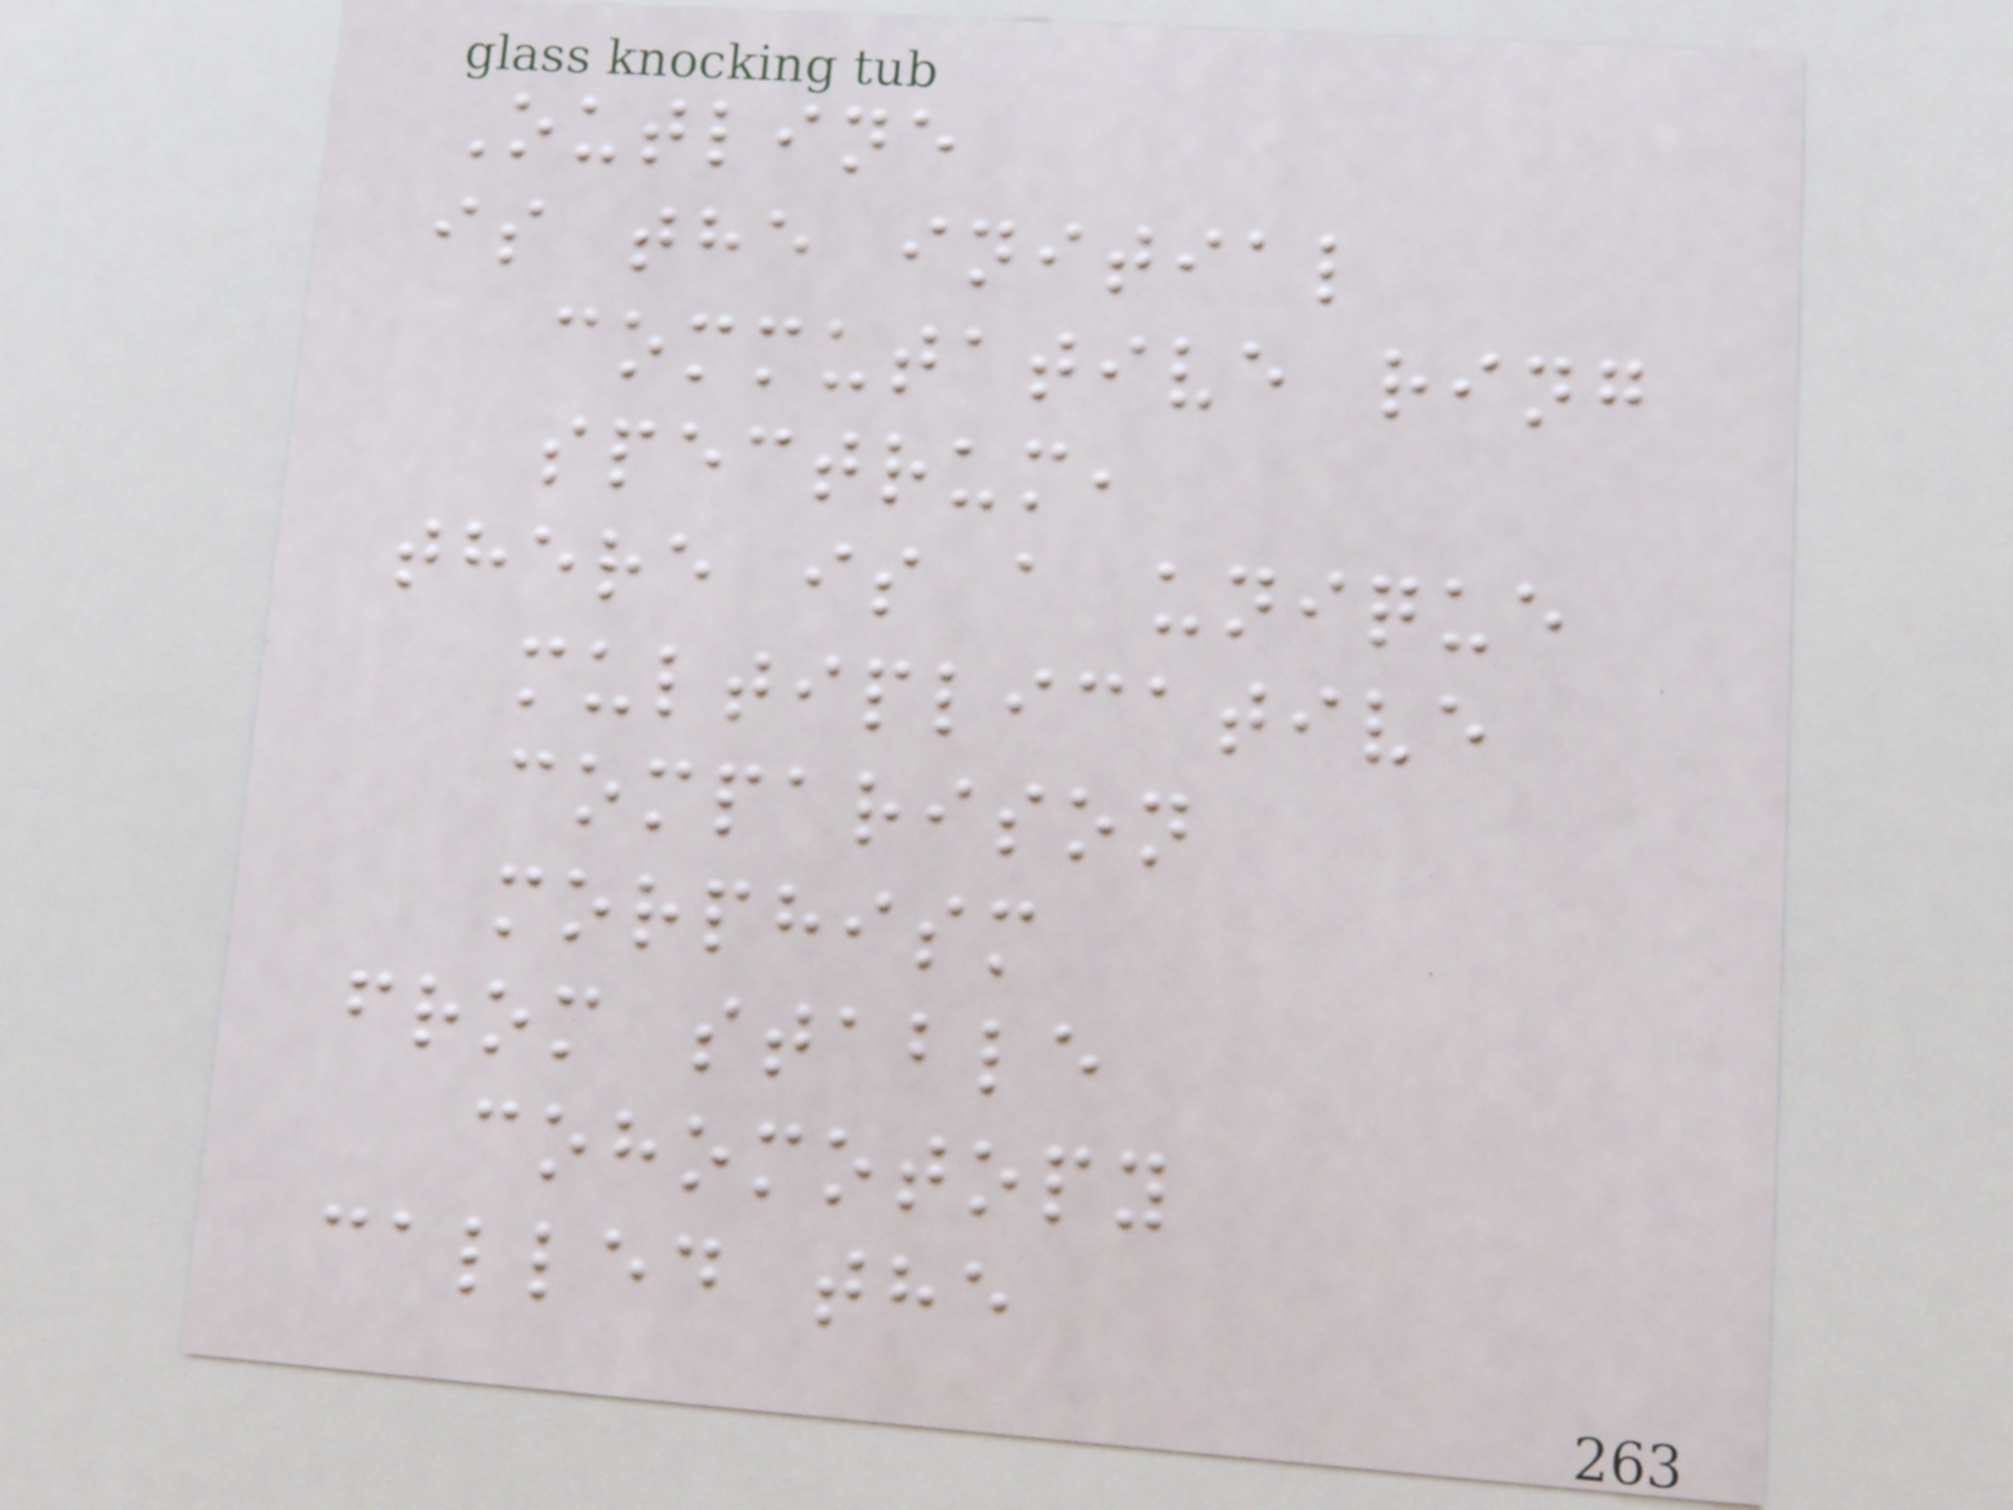Outline
is the initial
commutative ring
spectrum,
there is a unique
multiplicative
comparison
morphism
from stable
cohomotopy
called the
